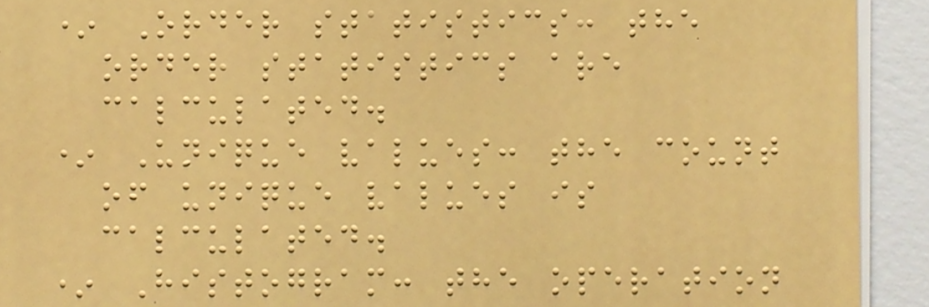* Order statistics: the
order statistics are
calculated.
* Unique values: the count
of unique values is
calculated.
* Histogram: the operation
